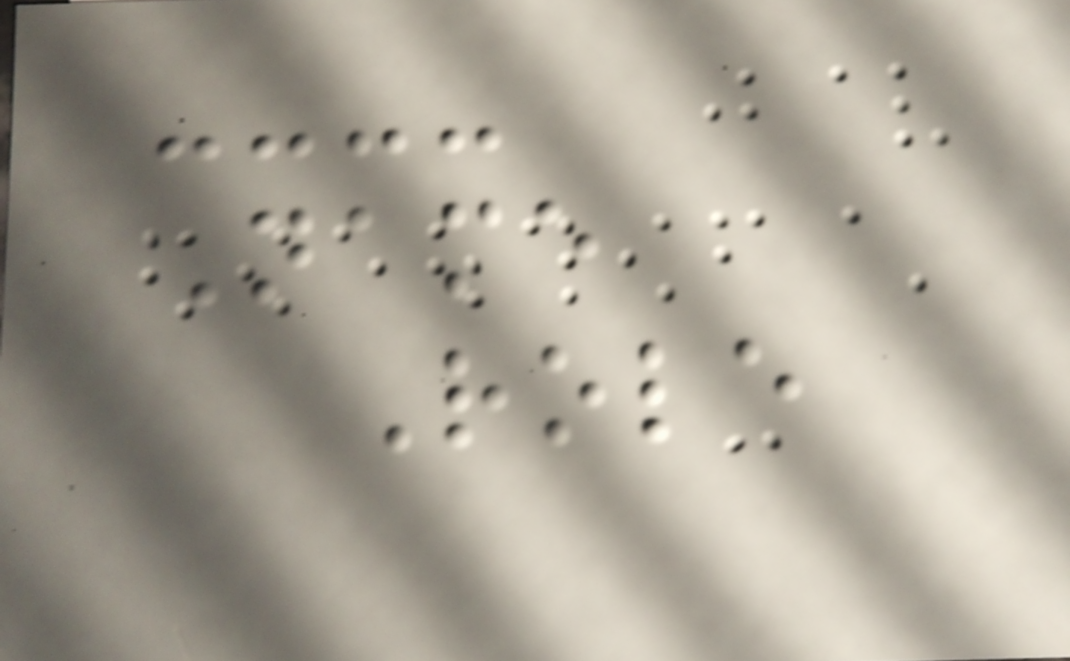Name
Role
